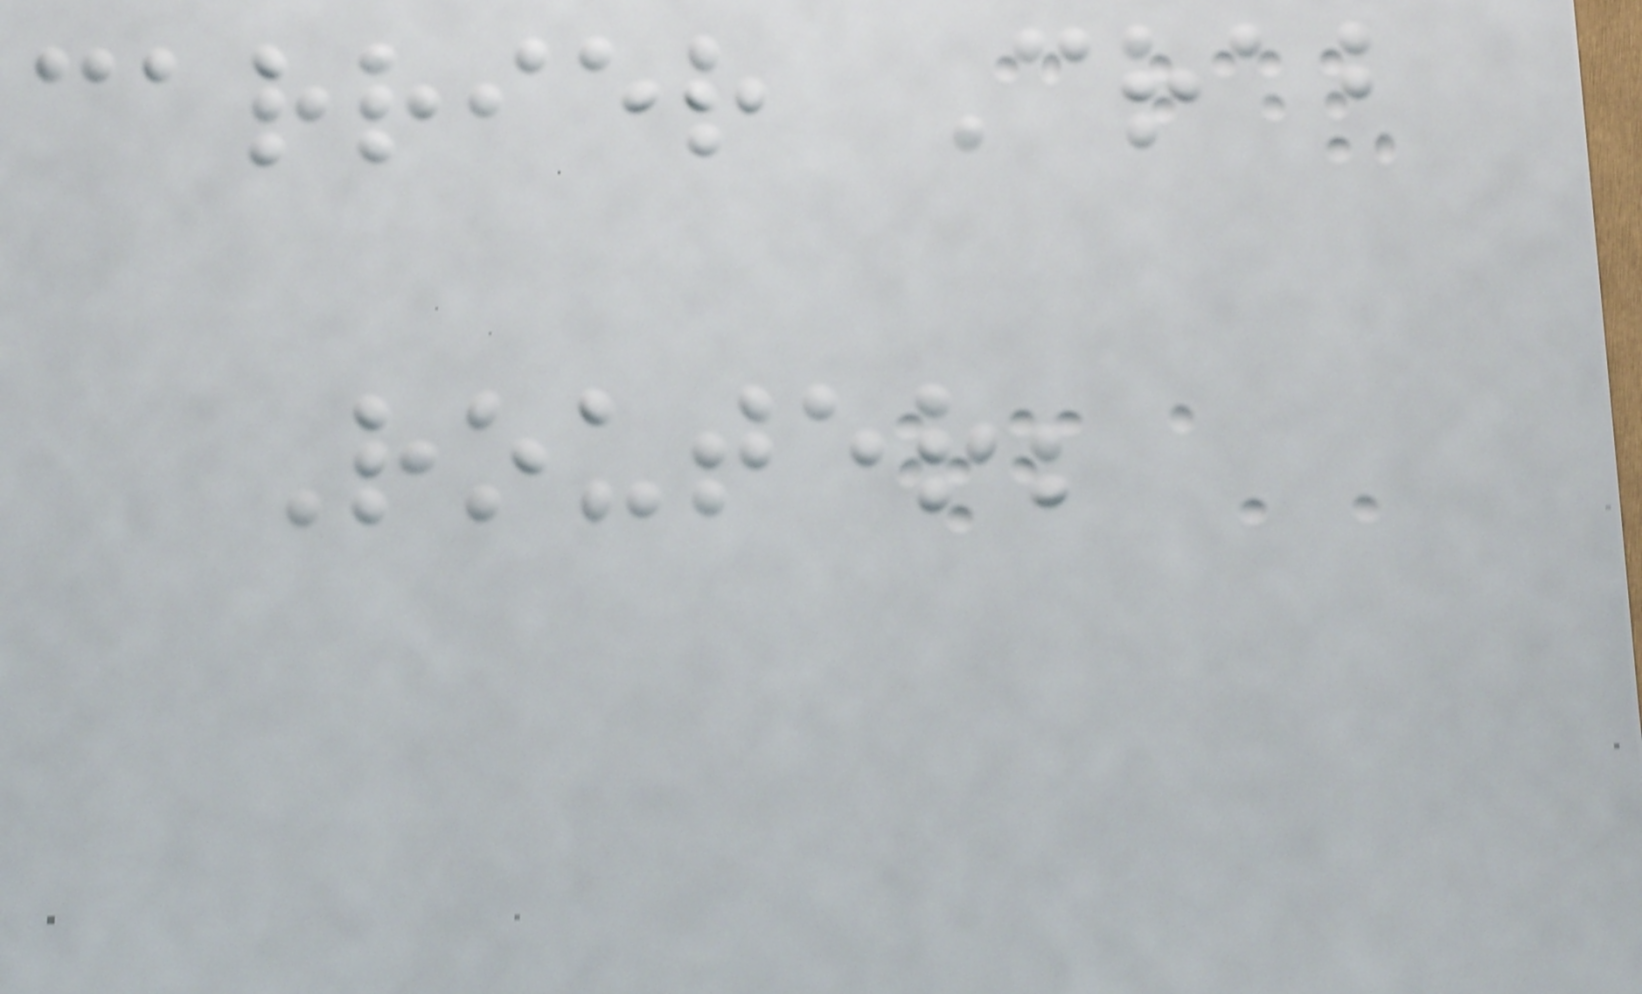carrier Crab
Router;
